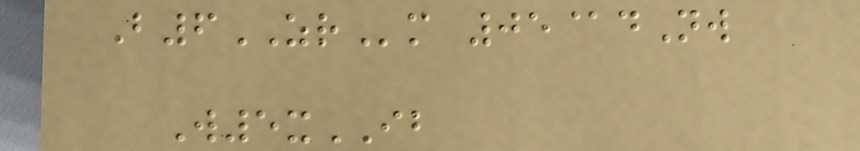B6ZRm 05@dNw
W5xIB
